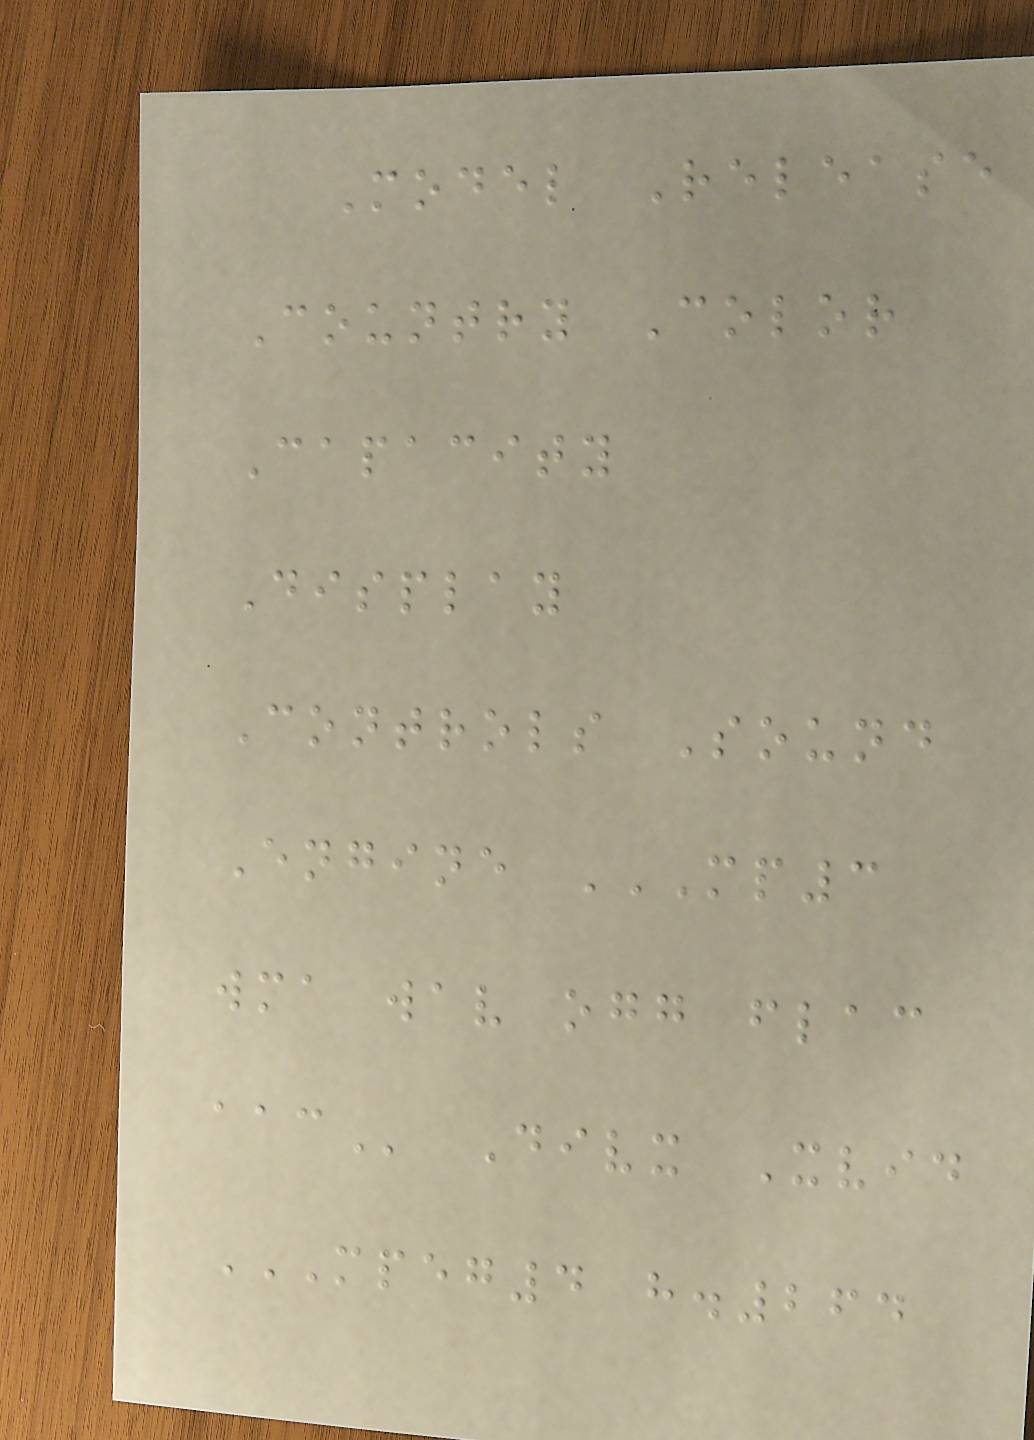Model Release
Country Color
Capacity
Display
Controls Sound
Engine MP3
WMA WAV OGG FLAC
AAC Divx Xvid
MPEG4 H.264
